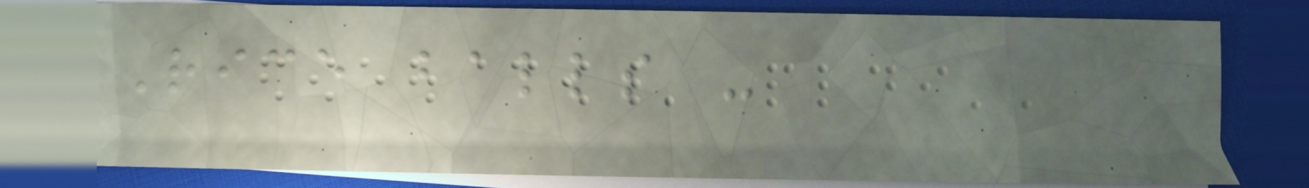Rice balls -
